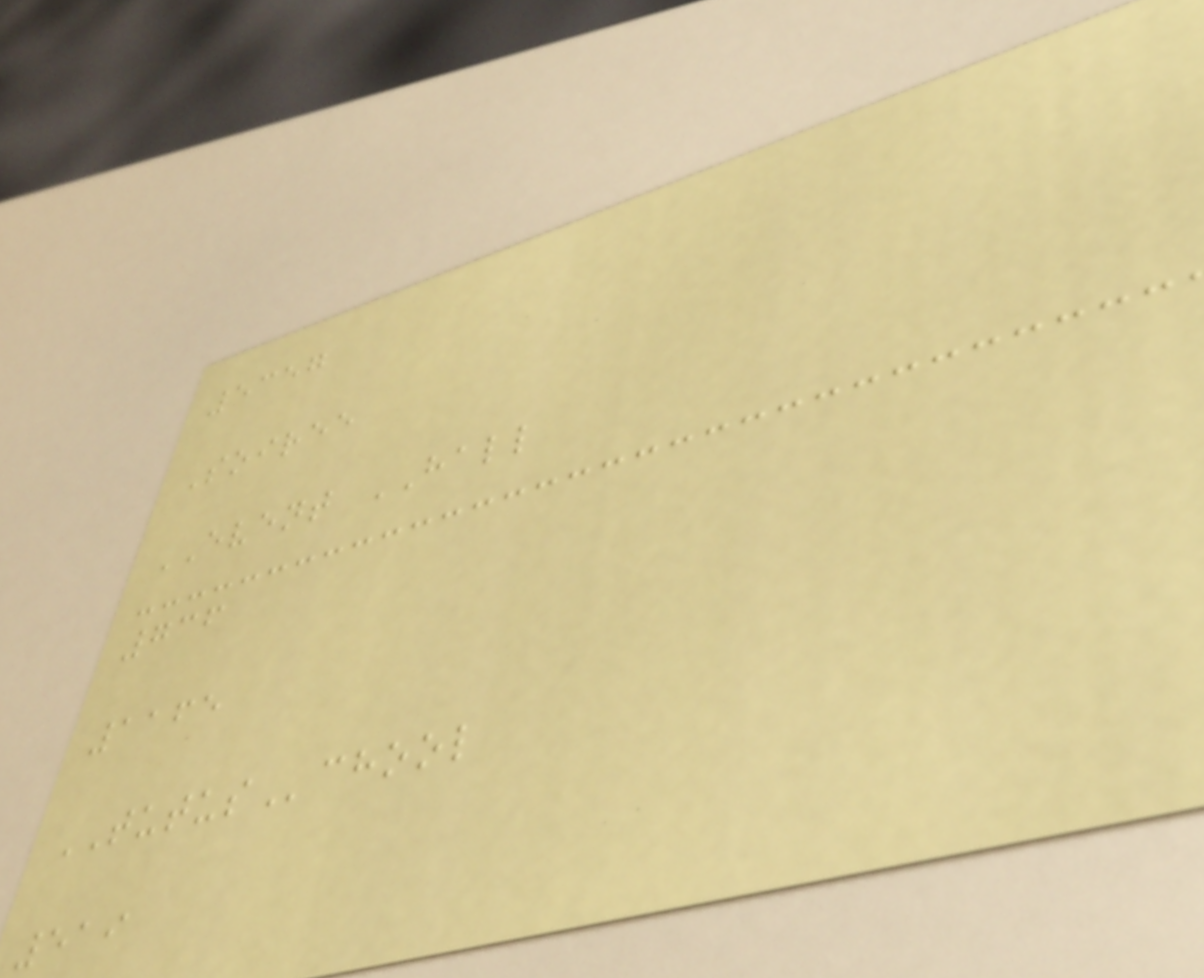5357
Soiree
EVENT HALL
736
1165
TUTUSchool
519
